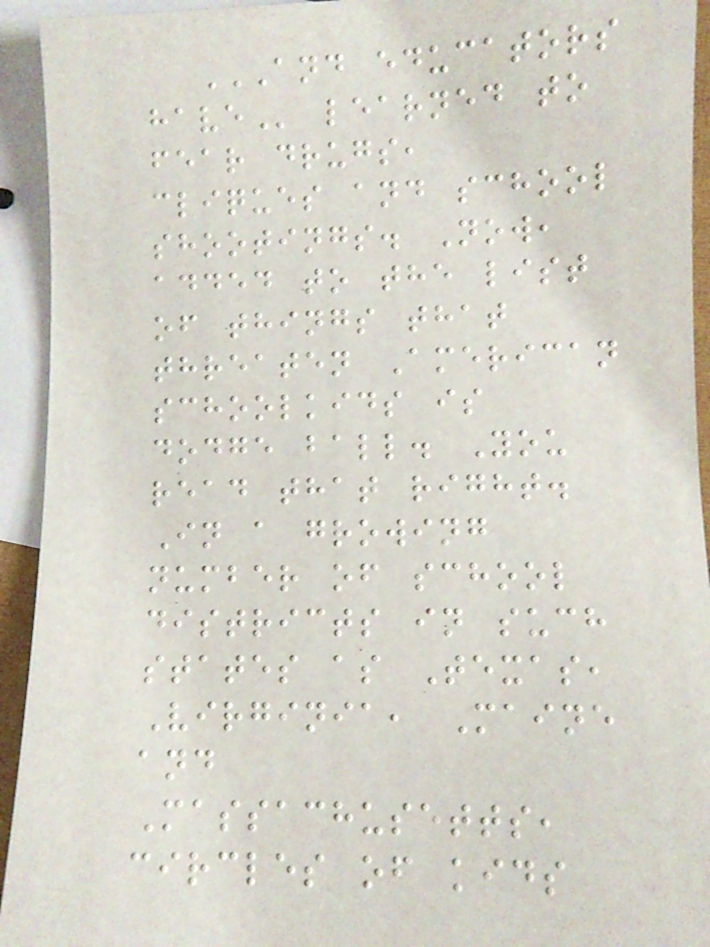AND EDUCATORS
HAVE learned to
fear drugs,
cliques and school
shootings. Now,
added to the list
of things that
threaten American
schoolkids is
dodge ball. You
read that right.
In a growing
number of school
districts in such
states as Texas,
Virginia, Maine
and
Massachusetts,
circles of kids
